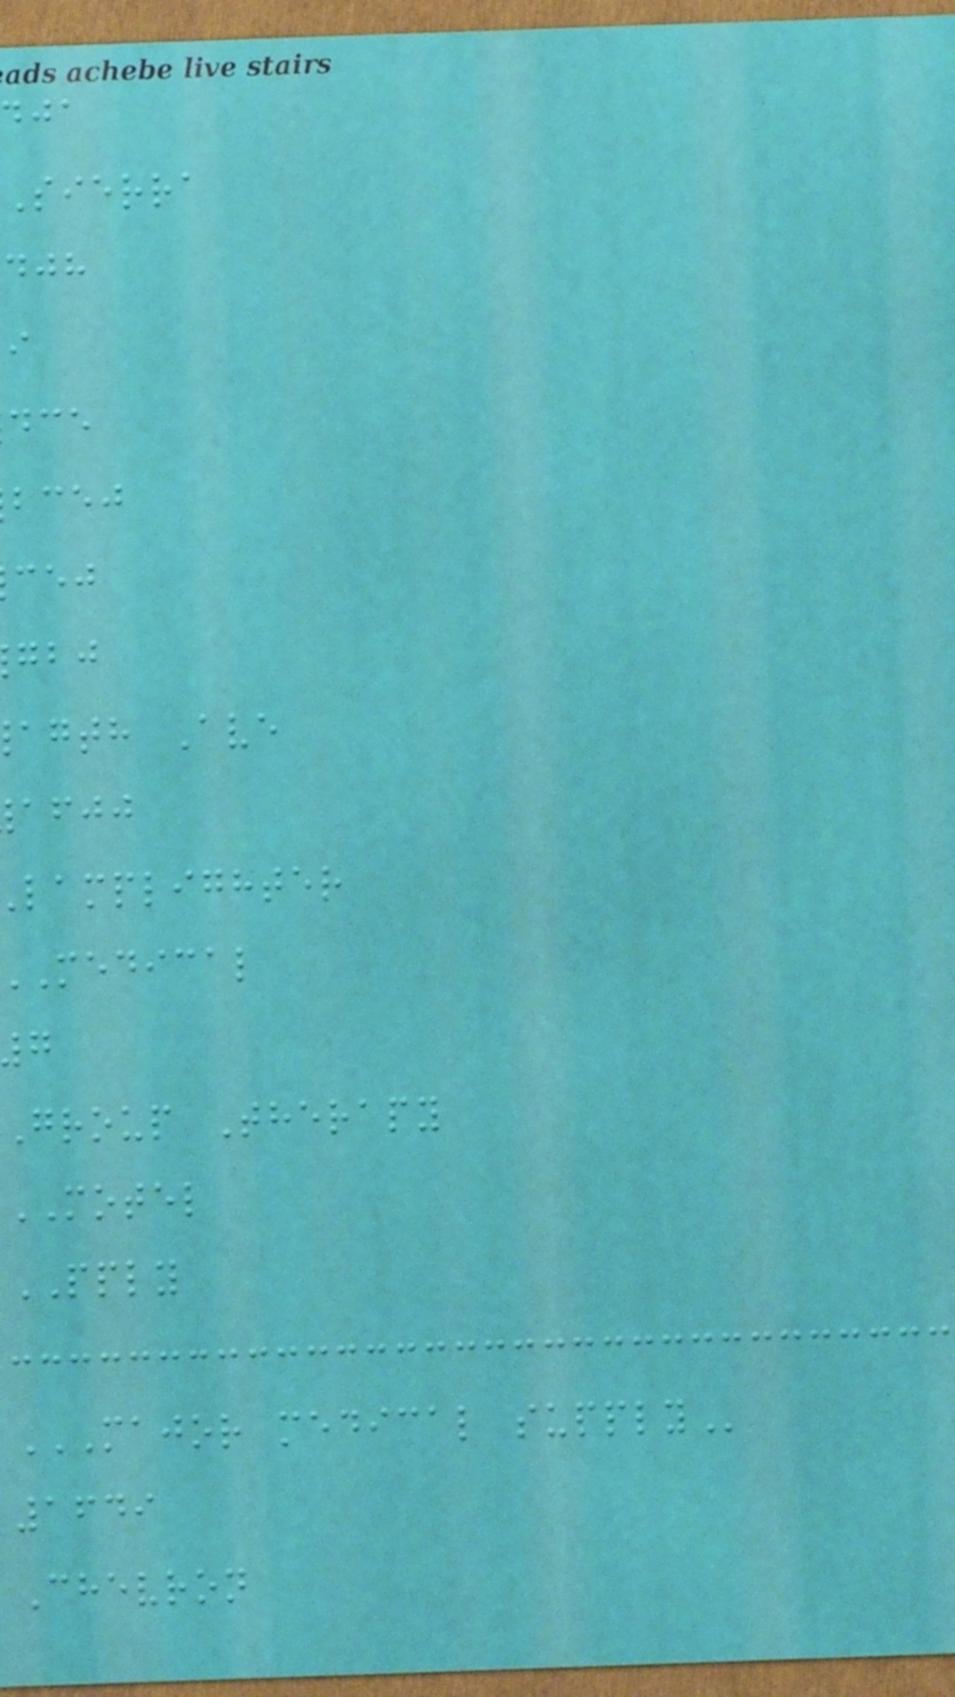sierra
bcej
agth Ave
afjj
lamplighter
medical
Group Therapy
MOTEL
PPLY
MAJOR MEDICAL SUPPLY
1649
Chevron
